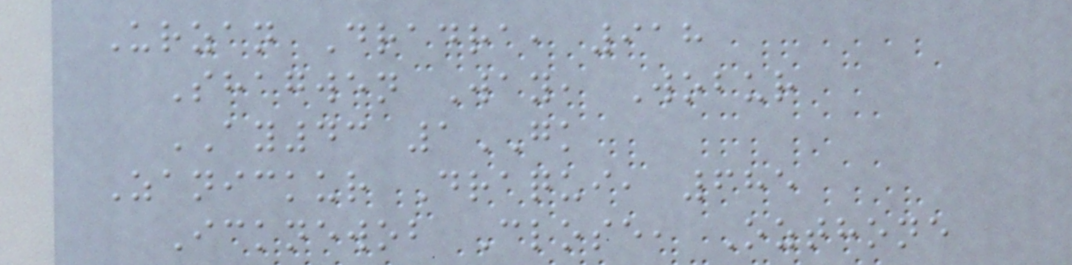Urzan Dradra, 918
Shagwen Way, Wobur
AY43 1GK
Zanickur Draqui, 685
Icknewob Close, Ozthone
